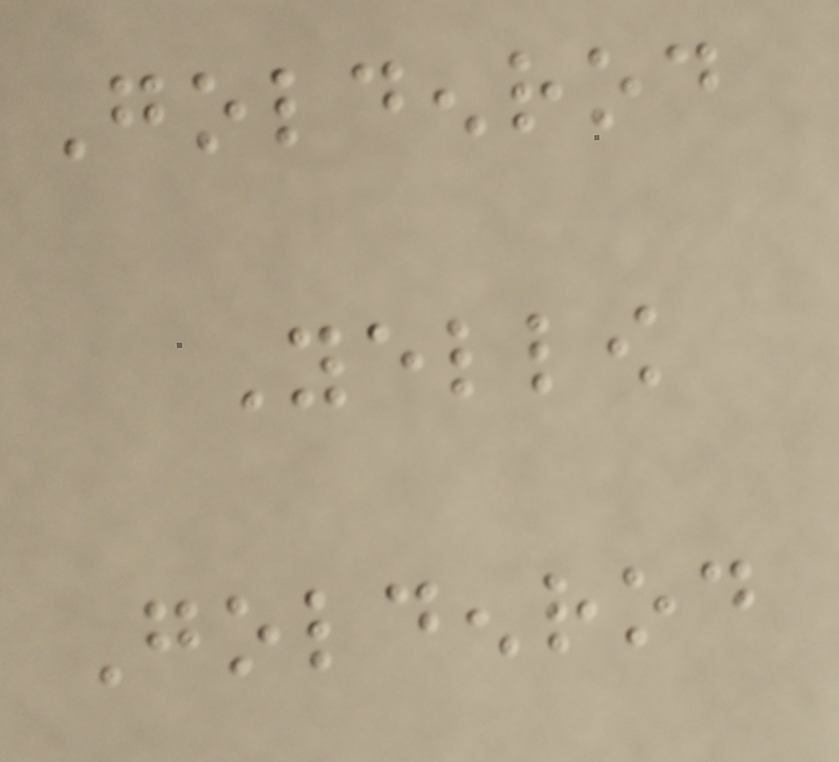Goldenrod
Yellow
Goldenrod
